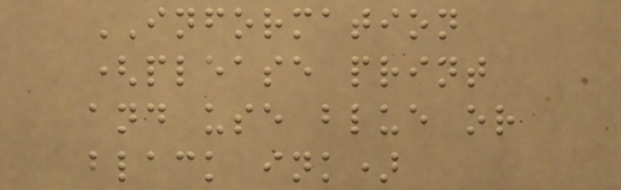INFORMATION
(please print
and use blue or
black ink)
